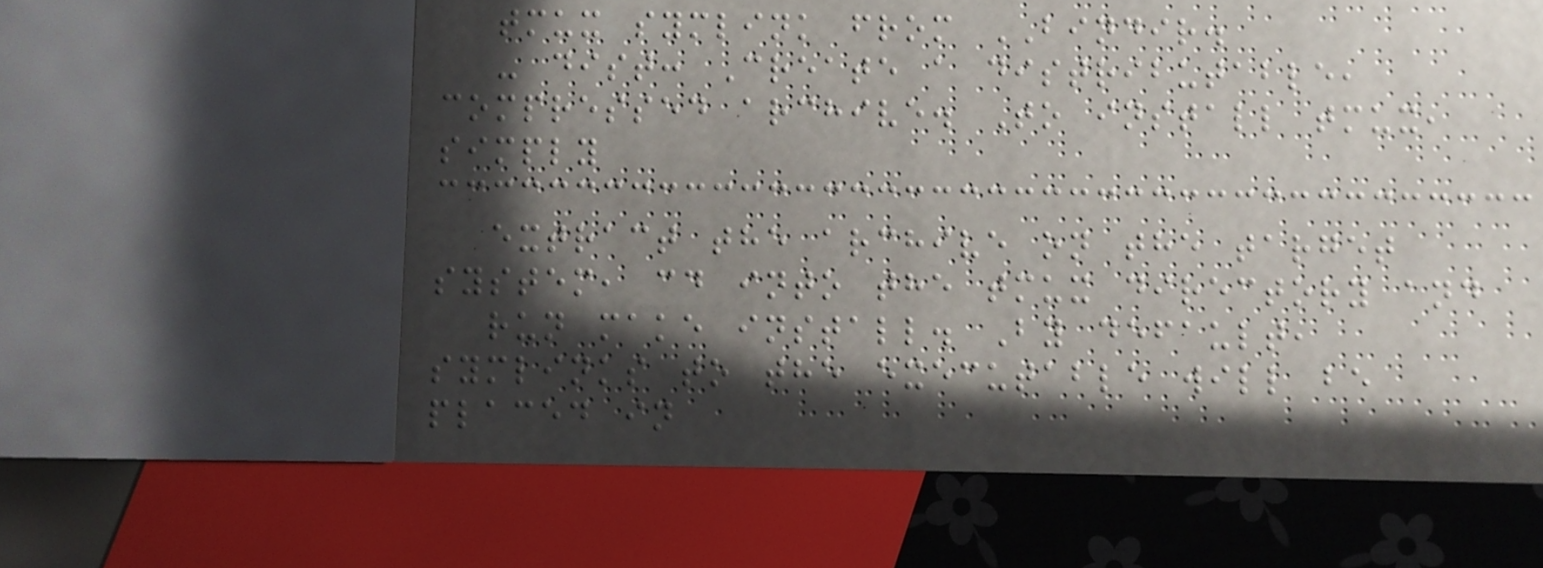tmux symlink from BINDIR.
- dist: Create a distributable,
compressed archive. To install tmux,
simply
extract the archive on the target
system, cd into the tmux directory and
run make install. By default,
symlinks to the executable will be
placed in
